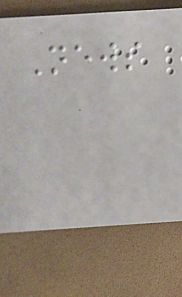News
